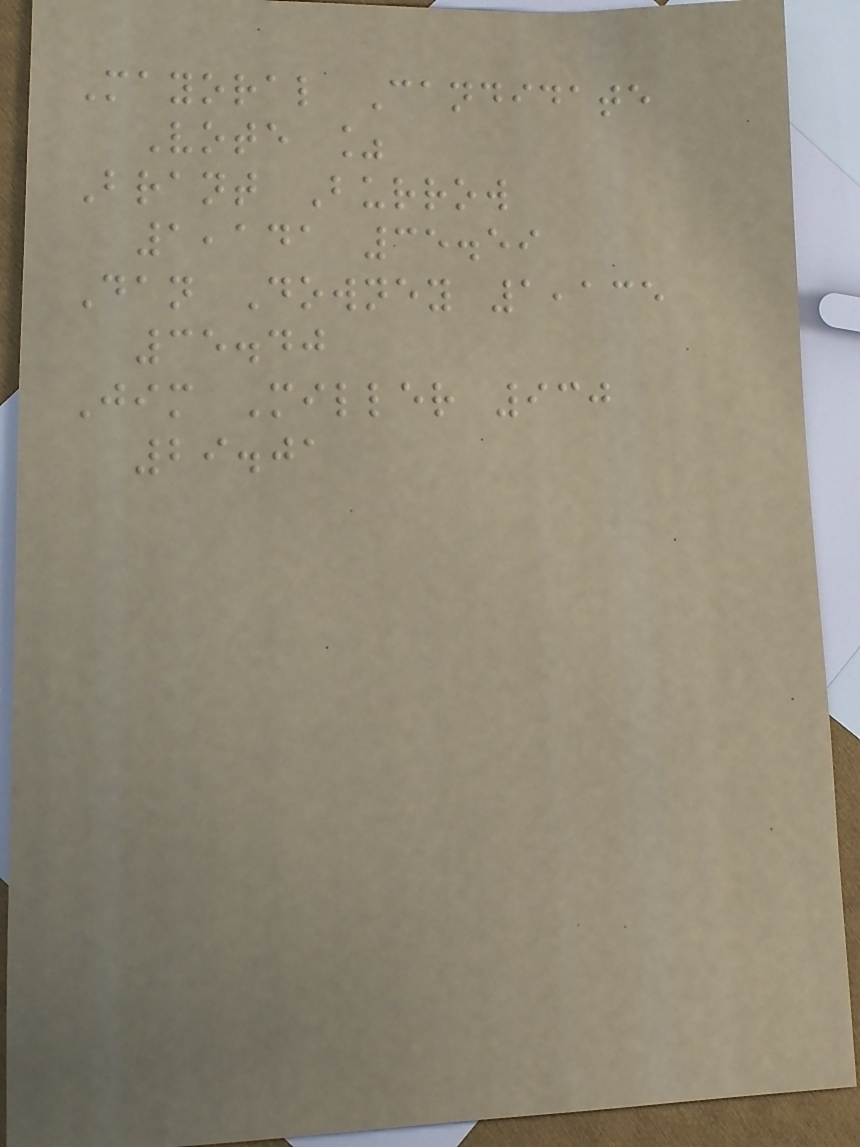Mayoral Candidate
Vote %
Brant Burrow
1,141 35.59
Dan Downey 1,135
35.40
Jim Miller 930
29.01
